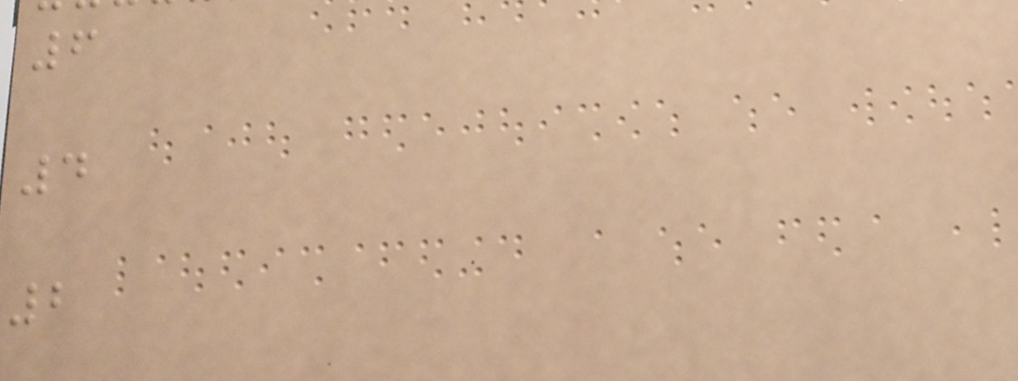6
4
2
